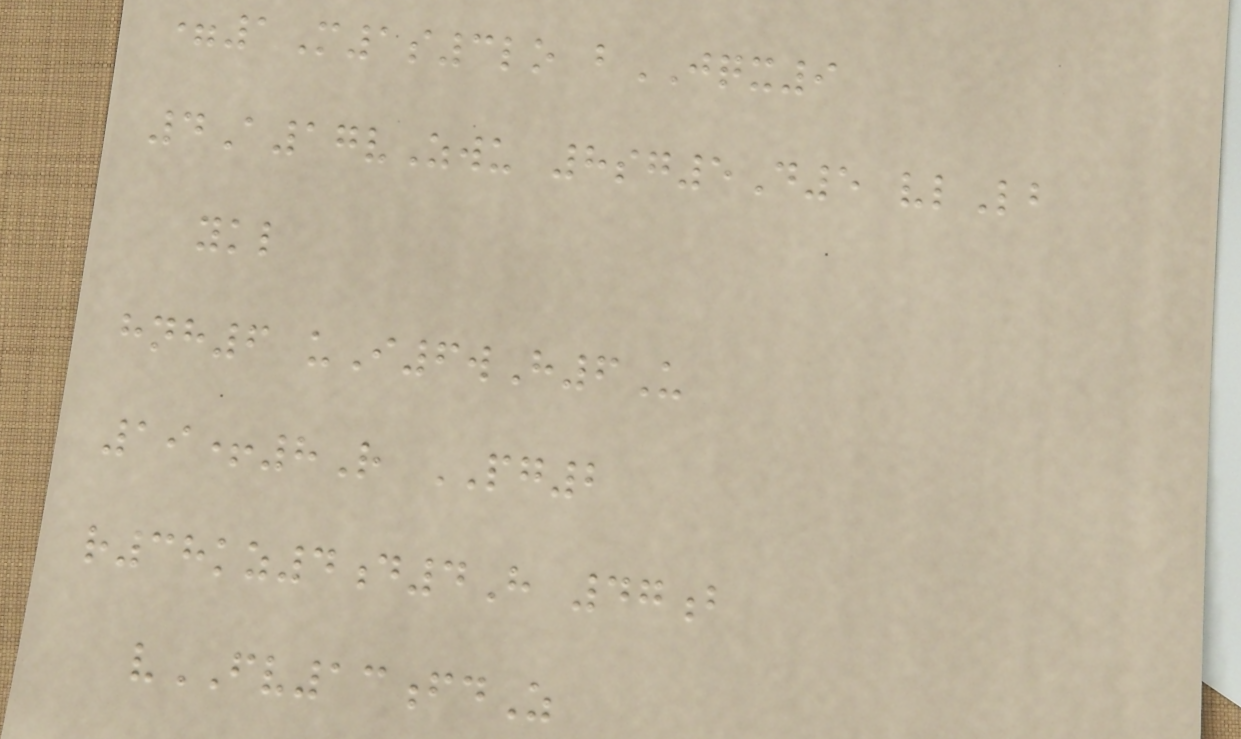=1M1s3lo bJQX9
4A17vZwu 8sg5D5 vlLb
ykl
hnh6 uI6wH6U
19+8R PG2
r38kz4d4H 47b
vFV13fdZ
